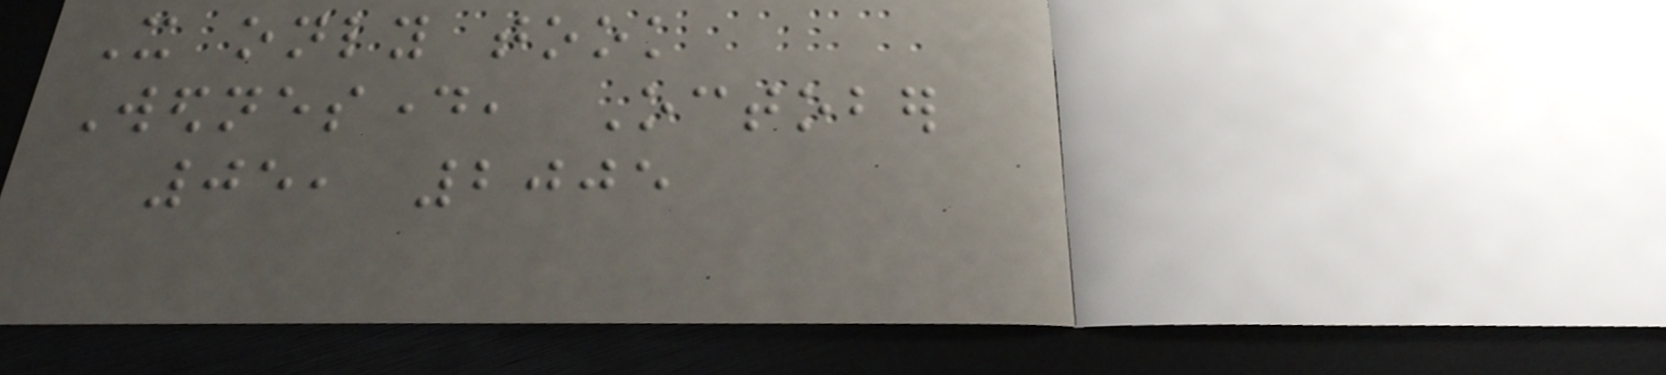It only took
Wednesday, October
05, 2005
